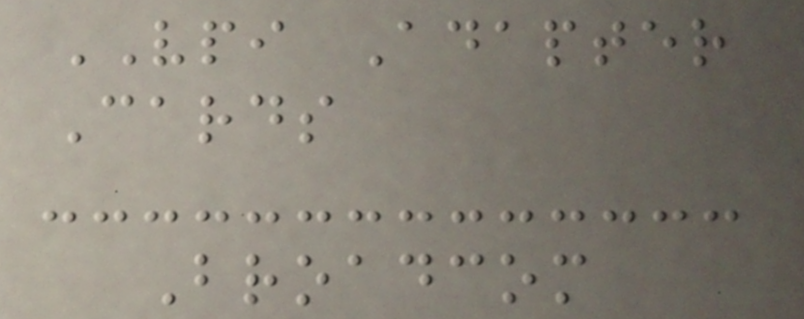VPI Adapter
Cards
Broadcom
